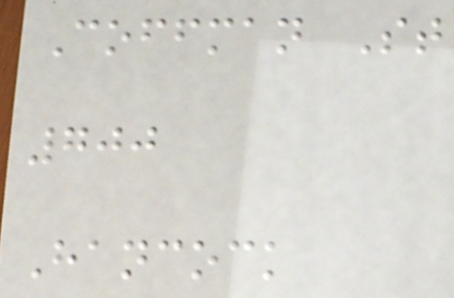Coffman St
700
Hancock
